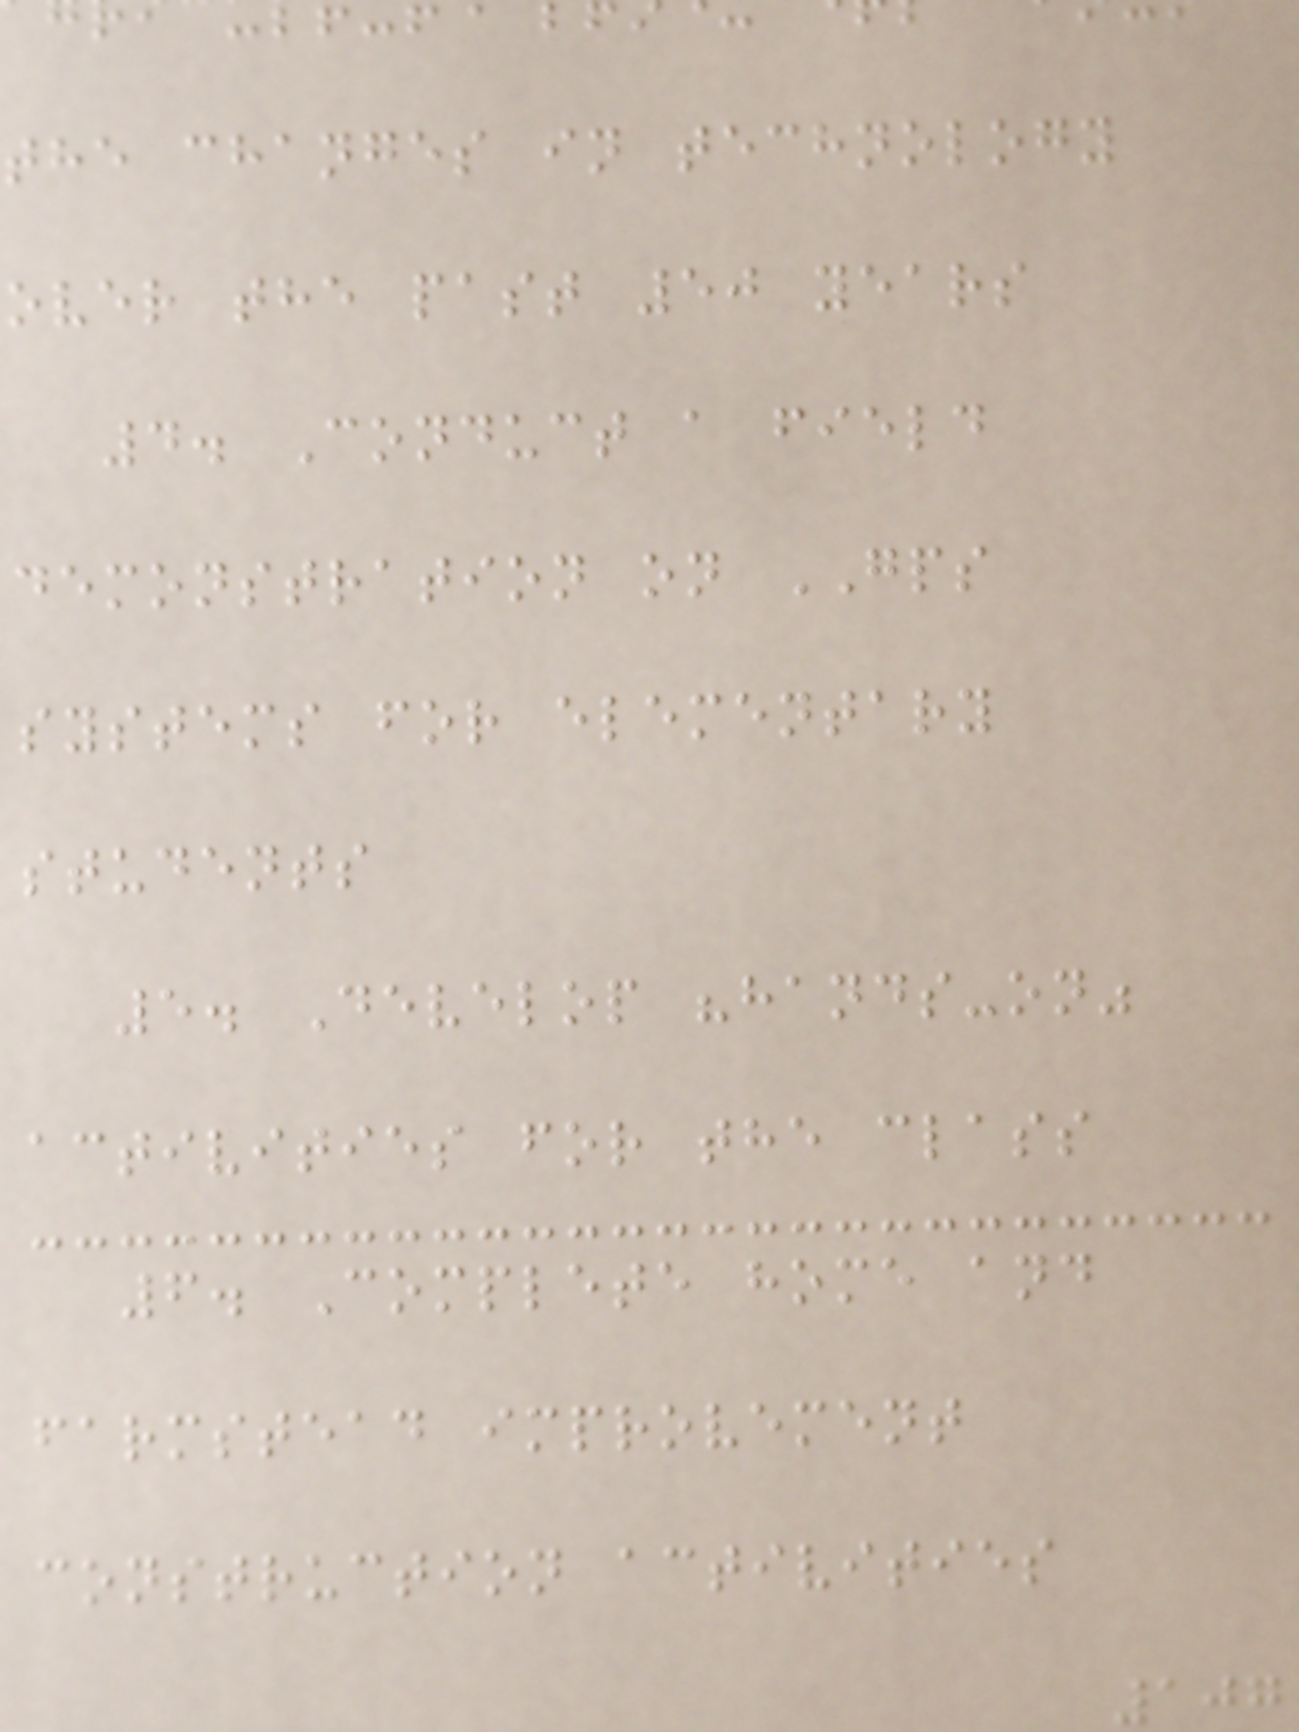the changes in technology
over the past 50 years
4. Conduct a field
demonstration on GPS
systems for elementary
students
5. Develop "hands-on"
activities for the class
6. Complete home and
farmstead improvement
construction activities
107
